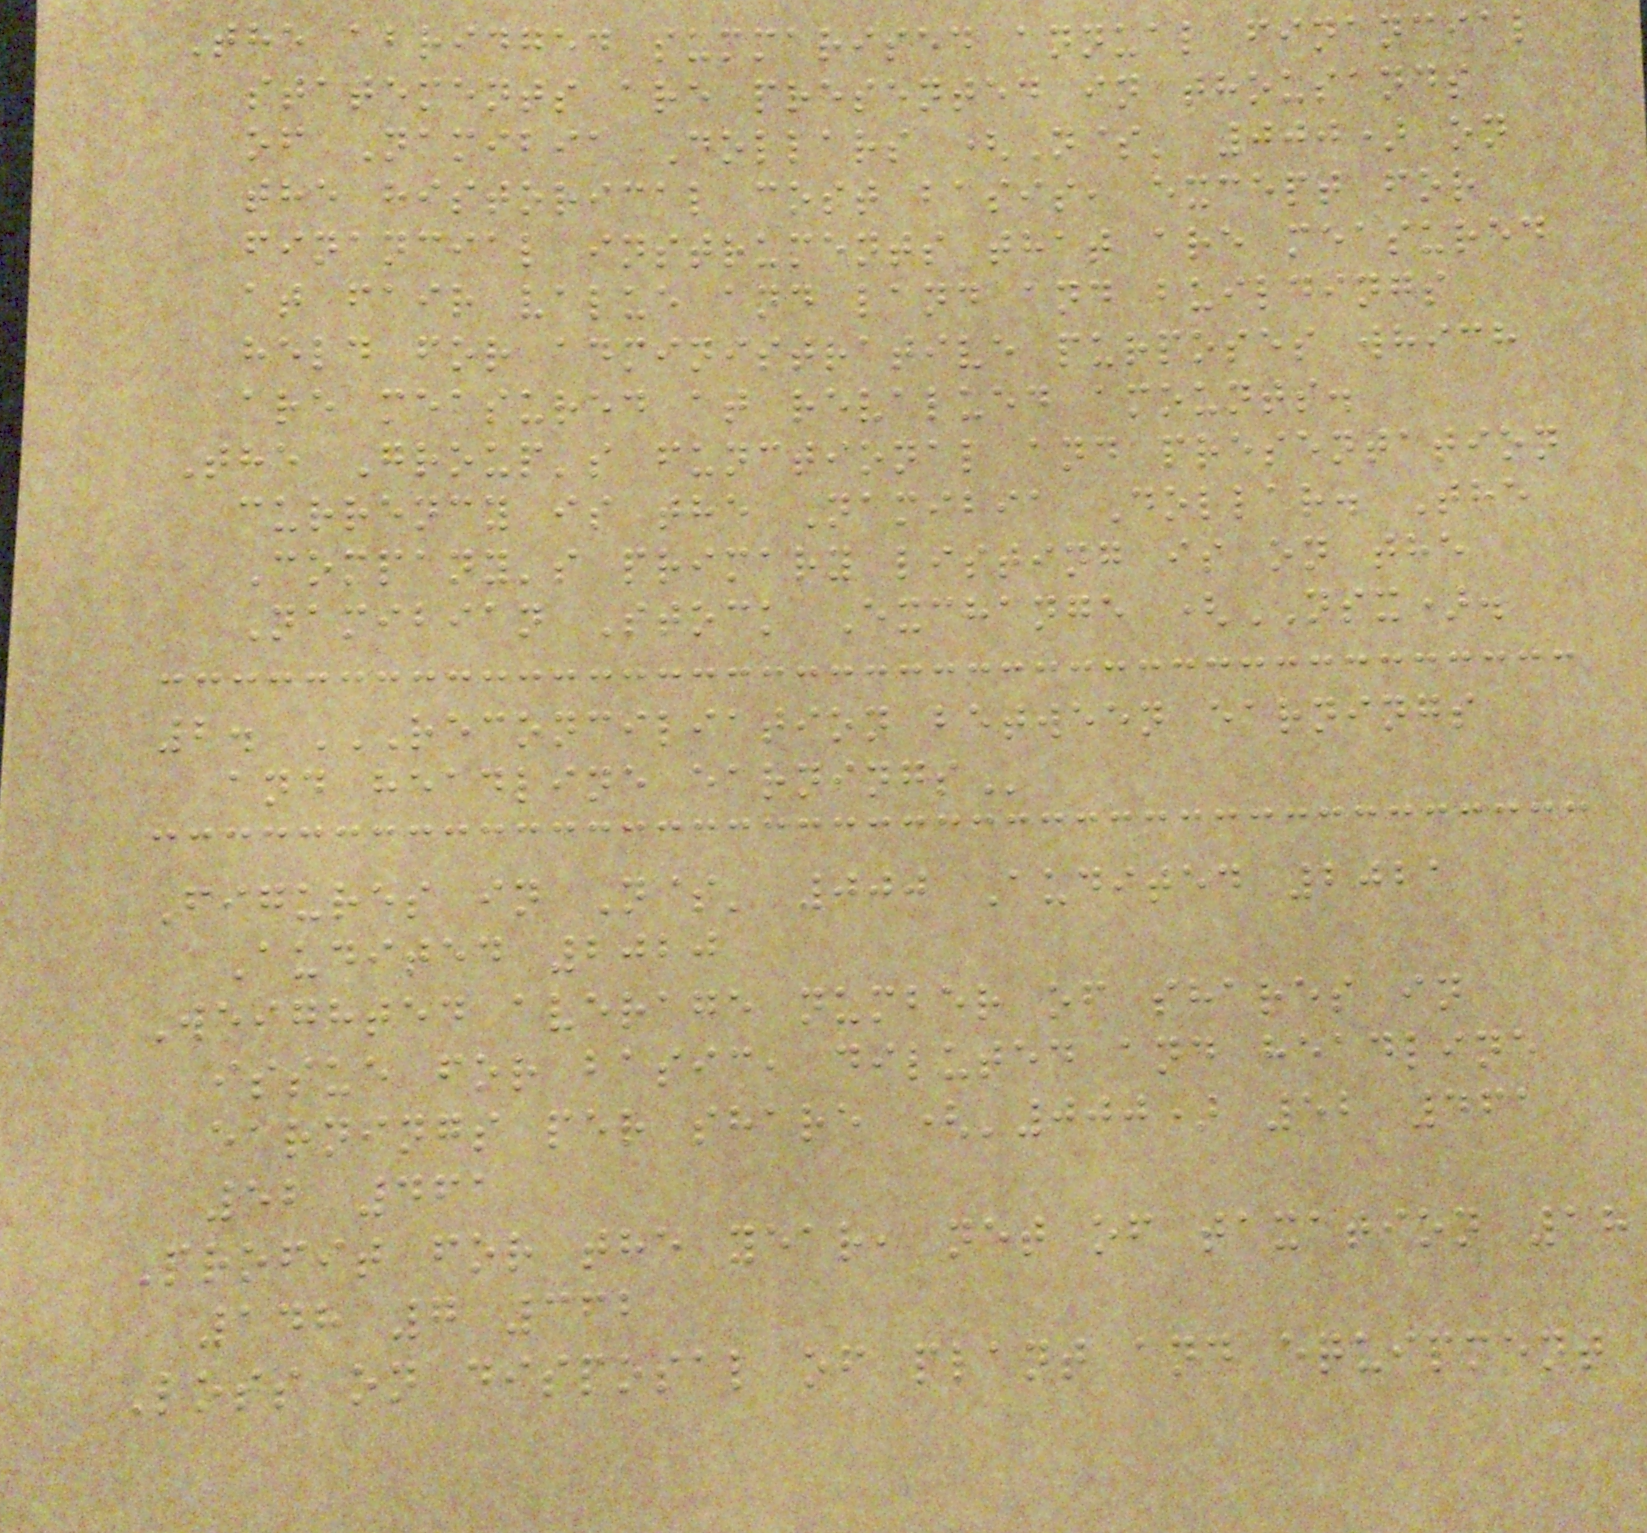The abridged summarised annual financial
statements are presented in thousands
of Namibia Dollars (N$' 000) on
the historical cost basis, except for
financial instruments that are measured
at fair value and land and buildings
held for administrative purposes which
are measured at revalued amounts.
The Group's functional and presentation
currency is the Namibia Dollar. The
Company's primary listing is on the
Namibian Stock Exchange (NSX).
2. RECONCILIATION BETWEEN EARNINGS
AND HEADLINE EARNINGS
Figures in N$' 000 Audited 2021
Audited 2020
Weighted average number of shares in
issue for basic, diluted and headline
earnings per share ('000) 52 461
52 461
Profit for the year, net of taxation 18
148 7 362
Loss on disposal of plant and equipment
